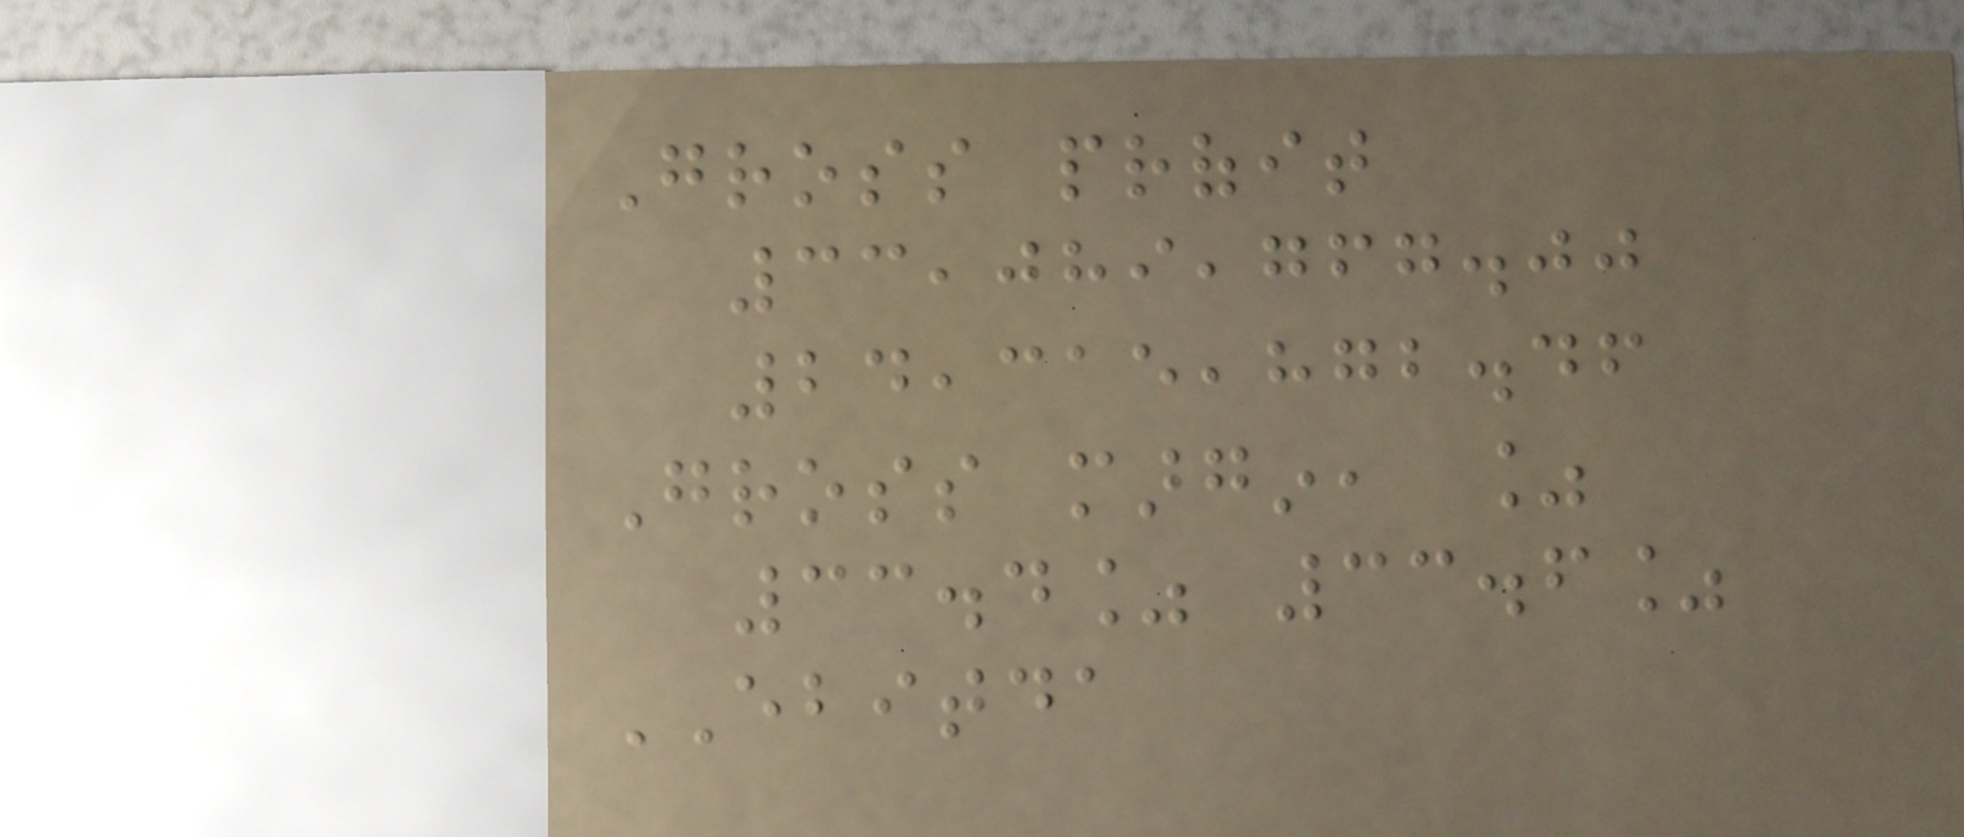Gross profit
33,089,767.00
24,315,872.46
Gross margin, %
33.4% 33.6%
EBITDA
